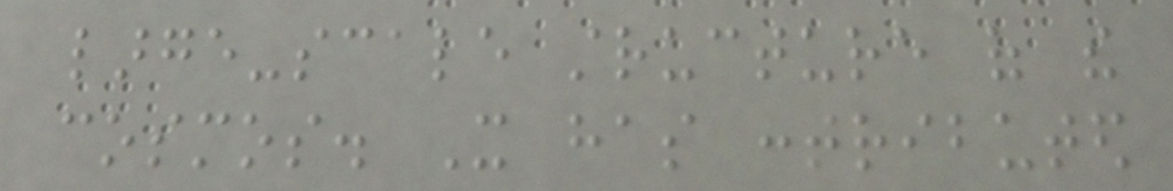large-scale structure of the
cosmos. It has contributed
